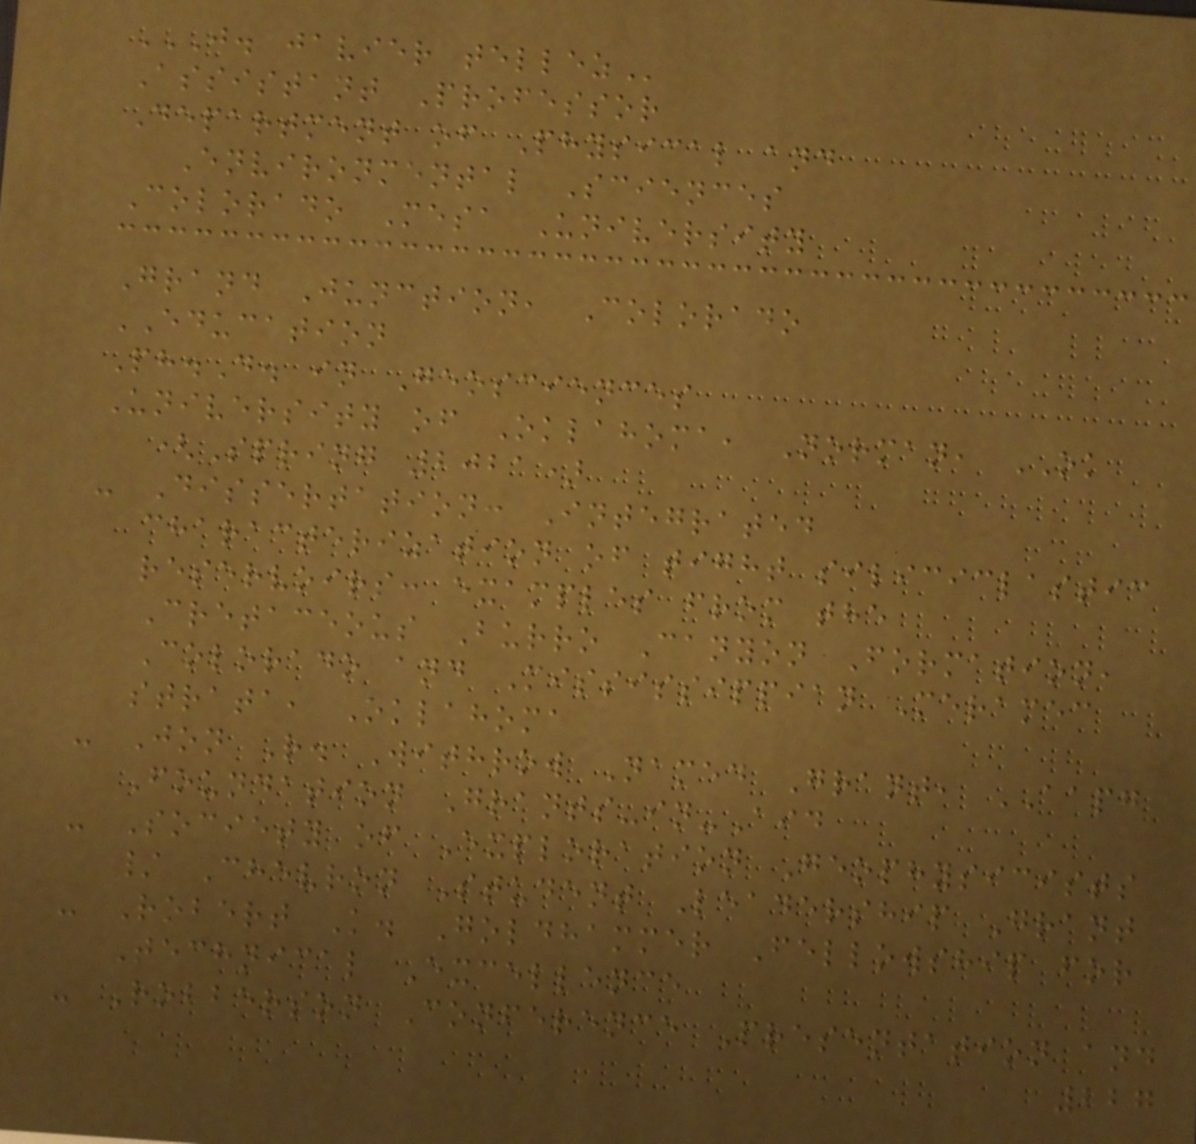J. JAVIER TELLEZ
Assistant Professor
Department of Physical and
Environmental Sciences
Colorado Mesa University
Grand Junction, Colorado
EDUCATION
Ph.D. in Geosciences
University of Oklahoma, Norman, OK
(Spring 2021)
- Dissertation: Integrated
characterization of tight siliciclastic
reservoirs: examples from the
Cretaceous Burro Canyon Formation,
Colorado and Mississippian Meramec
strata, Oklahoma
- Jon R. Withrow Named Grant, AAPG
Foundation Grants-in-Aid
- Society of Exploration Geophysicists
/ Chevron Student Leadership Grant
- Robert K. Goldhammer Fellowship for
Technical Excellence
- Robberson Conference Presentation and
227
